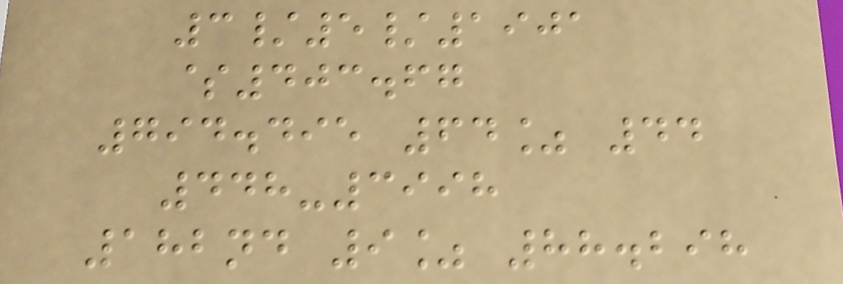3/5/1901
$403.67
794.495 64% 44
448-3998
182nd 9% 88.298
